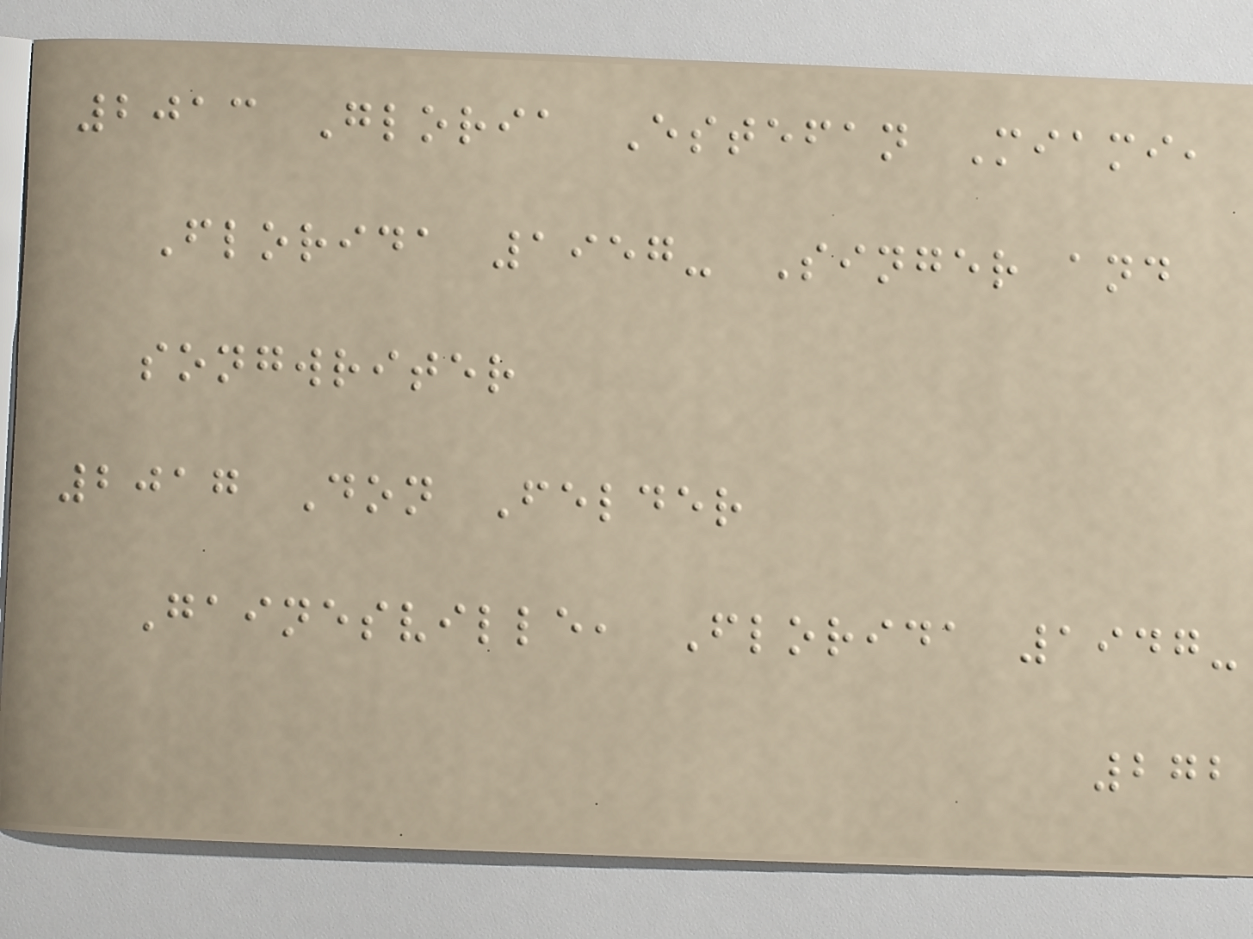2013 Gloria Estefan Miami,
Florida 1957- Singer and
songwriter
2017 Don Felder
Gainesville, Florida 1947-
272
